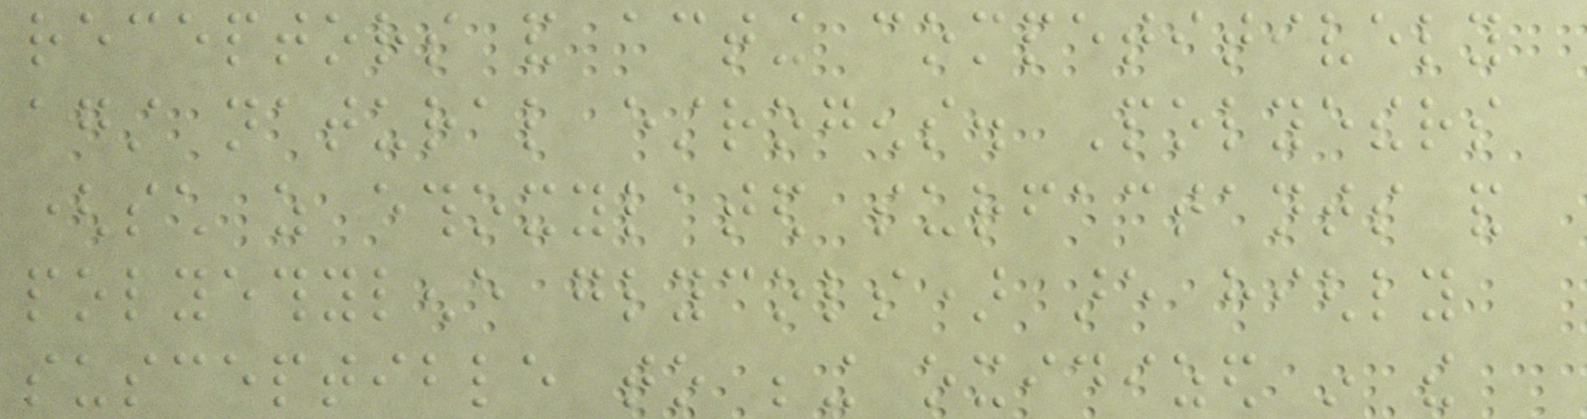receptors and acting competitively
against natural estrogens. Polyethers
(such as ethoxylated surfactants and
polyethylene glycols) are highly
susceptible to being oxidized in the
